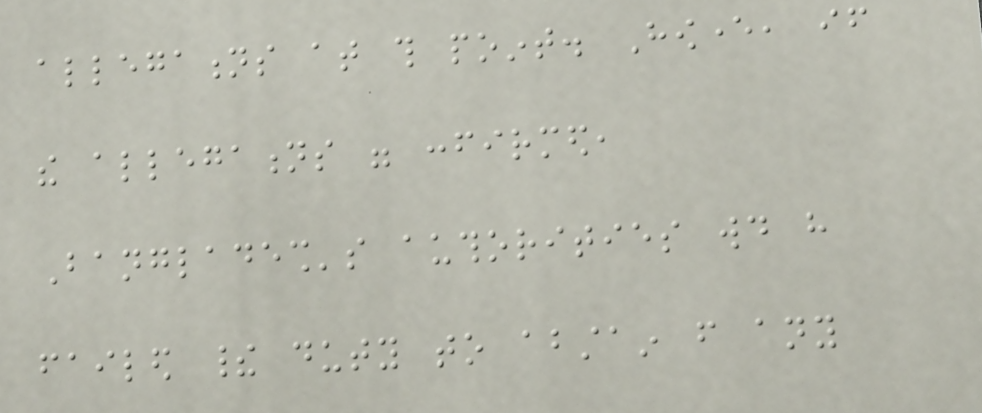allegations at this point. However, if
the allegations were confirmed,
Bangladesh's authorities would have
failed their duty to abstain from any
